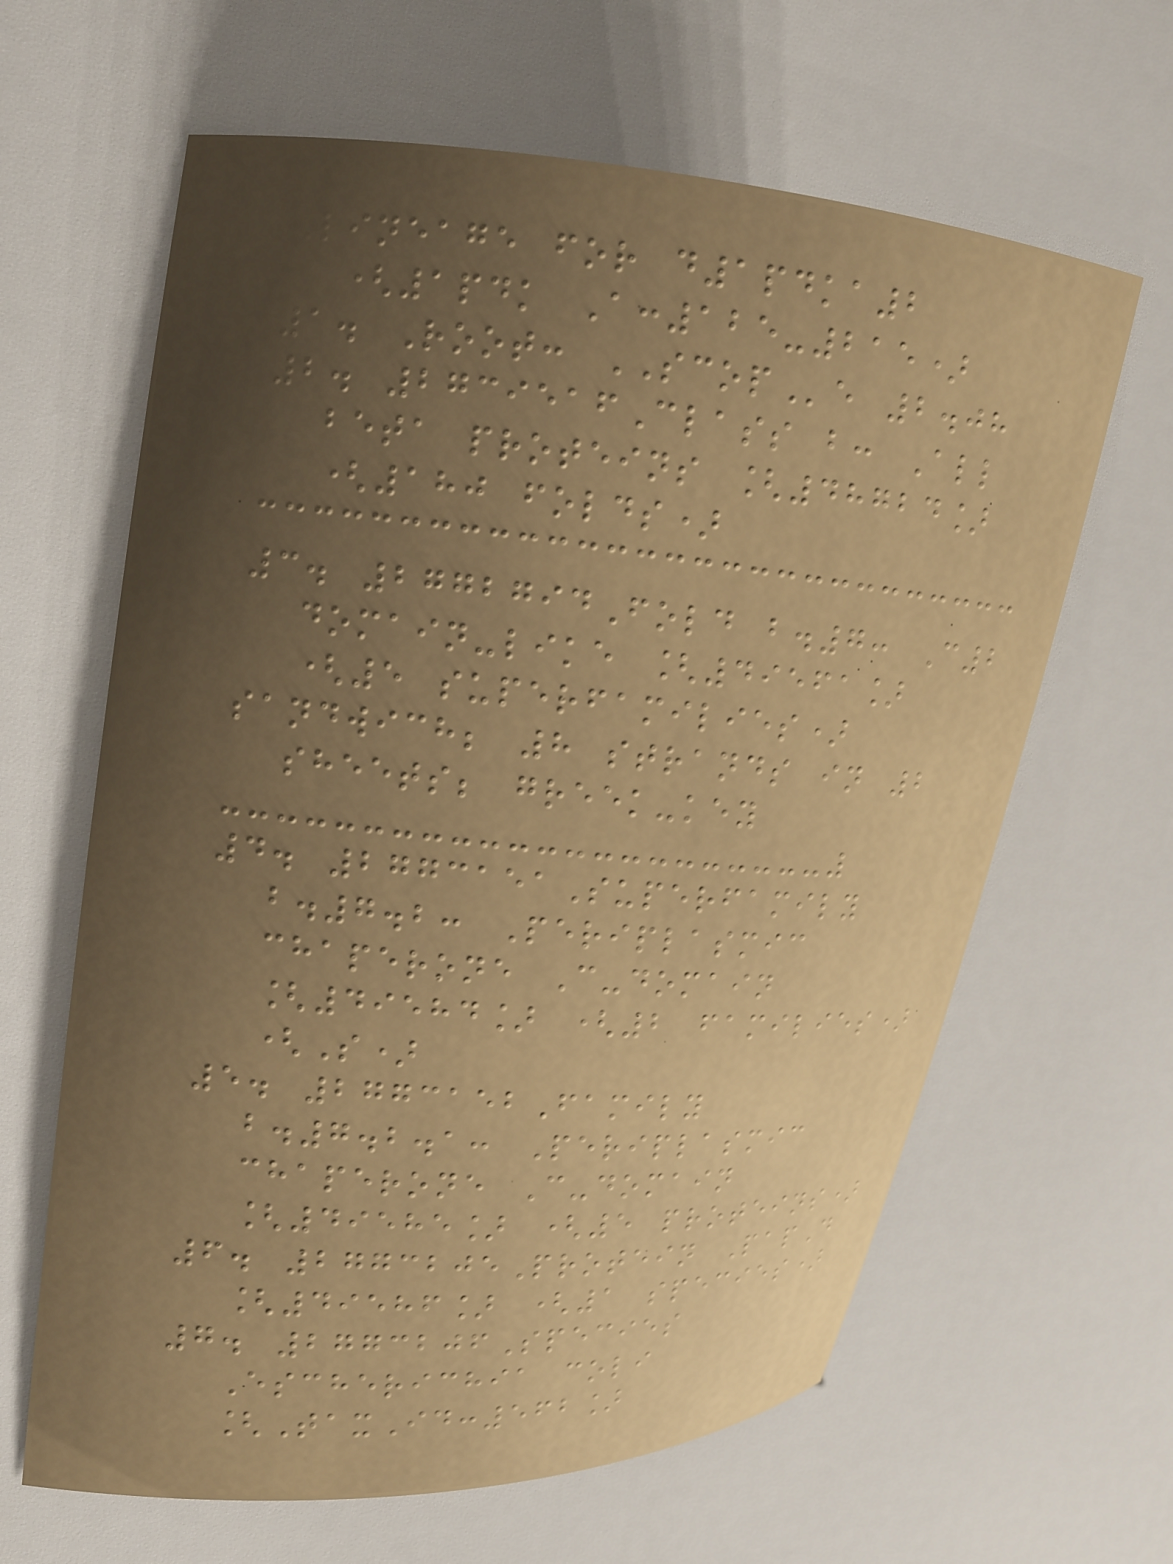Lineage for d1pdka2
(1pdk A:125-215)
1. Root: SCOPe 2.08
2. 2739516Class b: All
beta proteins [48724]
(180 folds)
3. 2772794Fold b.7: C2
domain-like [49561]
(5 superfamilies)
sandwich; 8 strands in 2
sheets; greek-key
4. 2773151Superfamily
b.7.2: Periplasmic
chaperone C-domain
[49584] (2 families)
(S)
5. 2773152Family
b.7.2.1: Periplasmic
chaperone C-domain
[49585] (5 proteins)
6. 2773205Protein PapD
[49586] (1 species)
7. 2773206Species
Escherichia coli
[TaxId:562]
